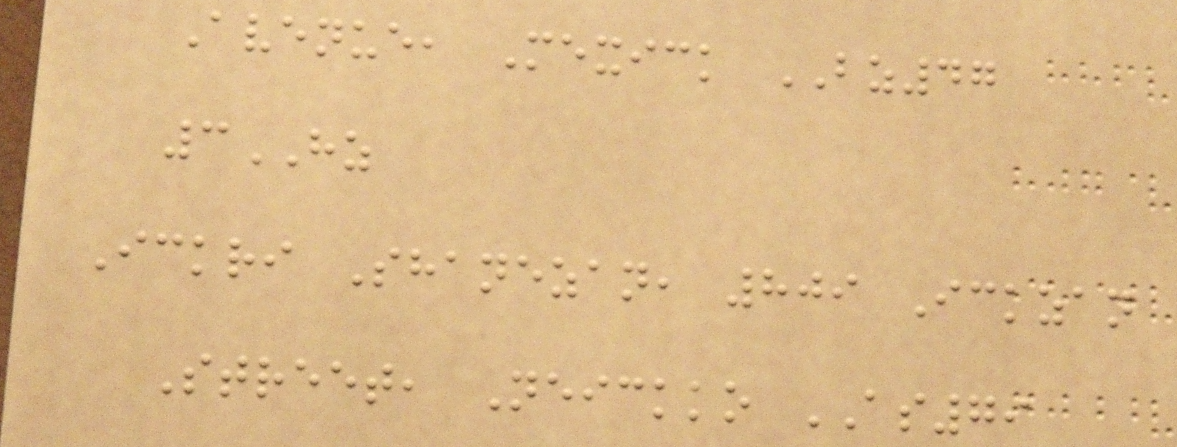Avenue, Mexick BZ47
3HZ
Ickri Shanezan, 809 Ickzan
Street, Neickko AS79
